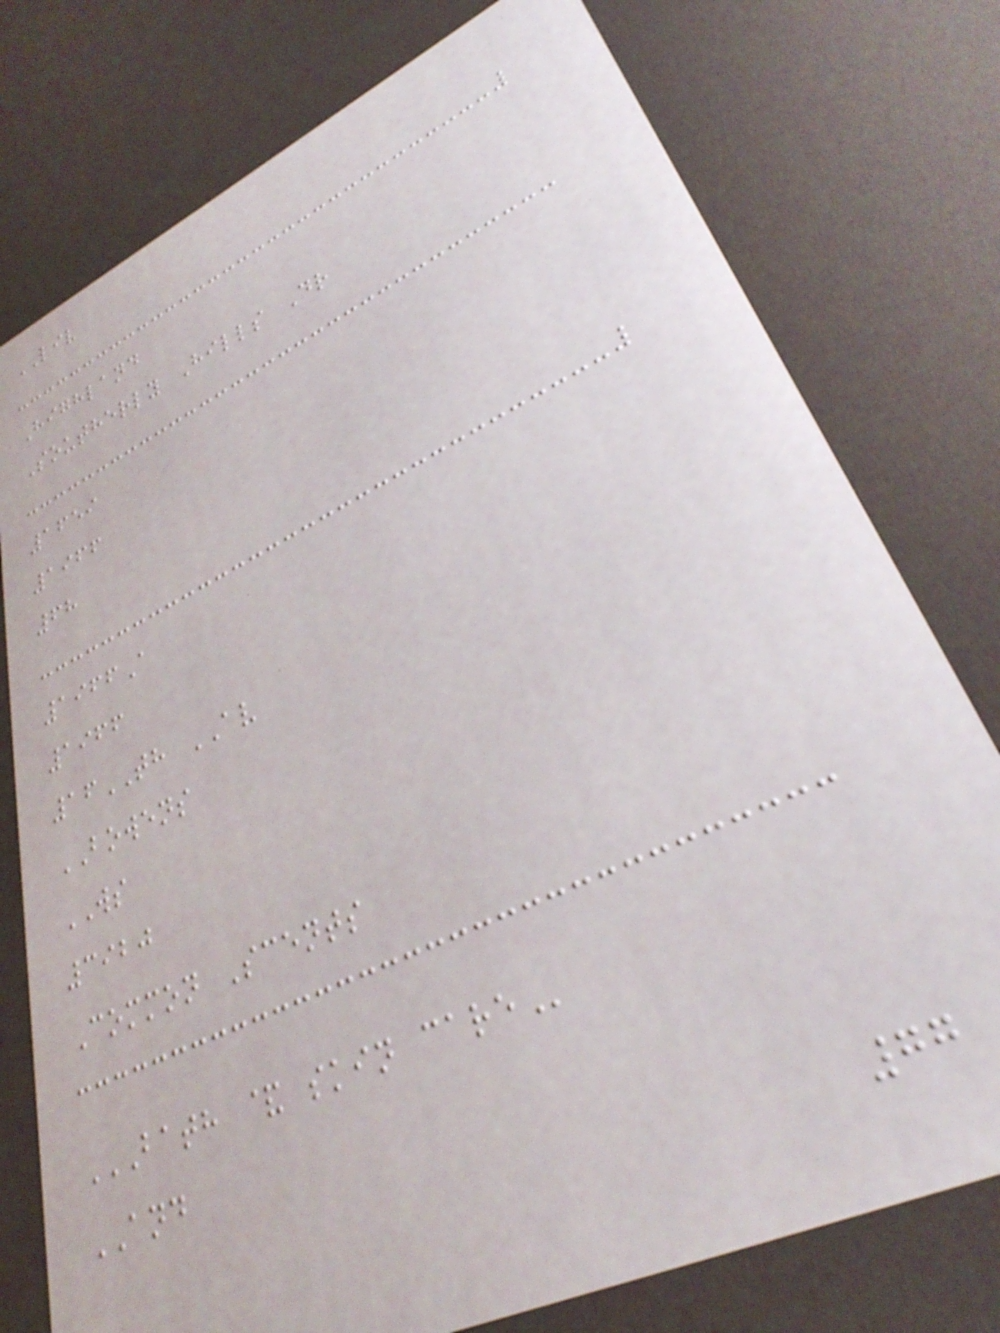LIV
Highland
Southerly Hills Dr
1659
1966
68
1966A
1966
16TH AV
BOWENS
WS
3920
Common Scents
BATH & SKIN CARE
AND
77
